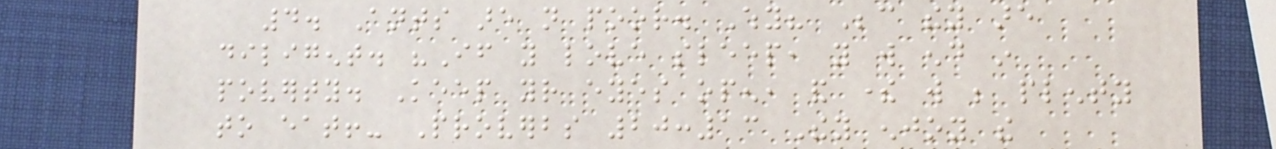4. Ants are not poor. Why? Because they are
diligent. "If you love sleep, you will end in
poverty. Keep your eyes open, and there will be plenty
to eat!- Proverbs 20:13 They enjoy the
